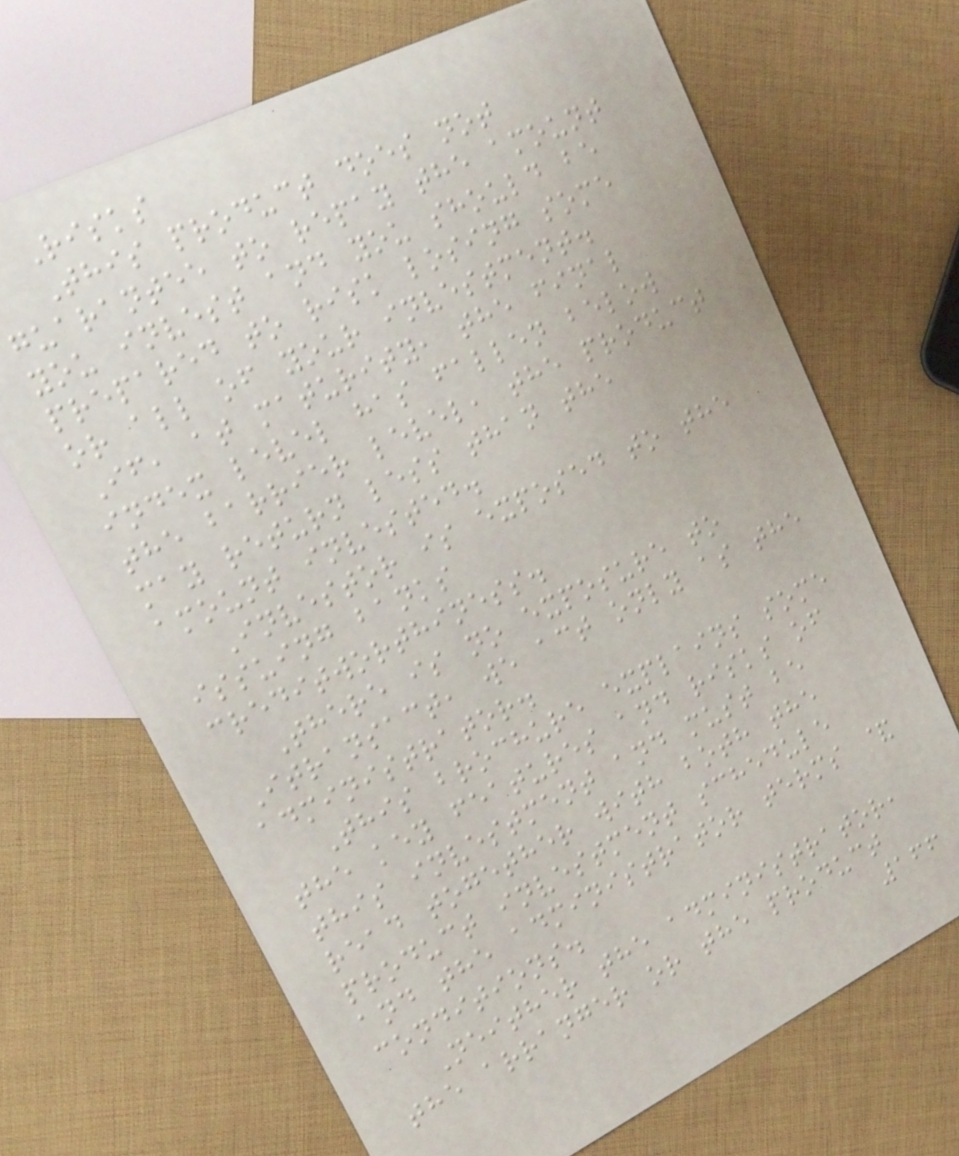Risks
This product does not
guarantee to repay the amount
you invest and you should be
prepared to risk losing some
or all of your investment.
If, at maturity, the final
index level has fallen below
the barrier level, the product
may return less than the
amount invested.
Investor is exposed to the
issuing banks
creditworthiness.
There is no exposure to
Itransact, we act only as the
administrator.
This brochure explains some
the key features and risks of
this investment and must be
read together with both the
product investment schedule
and the administrator terms &
conditions.
Neither the administrator,
the arranger or the product
166
